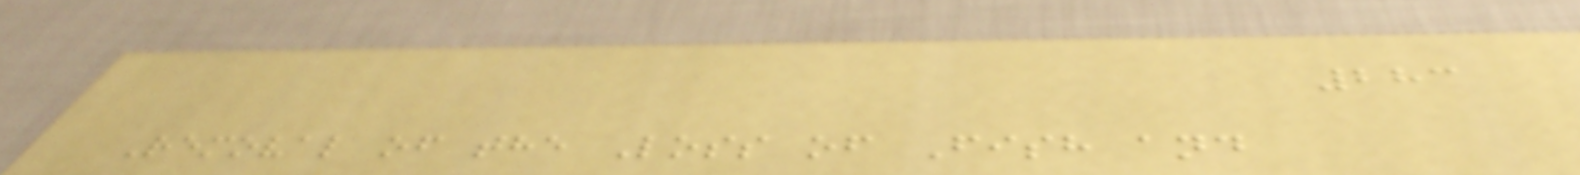283
Removal of the Loss of Fish and
